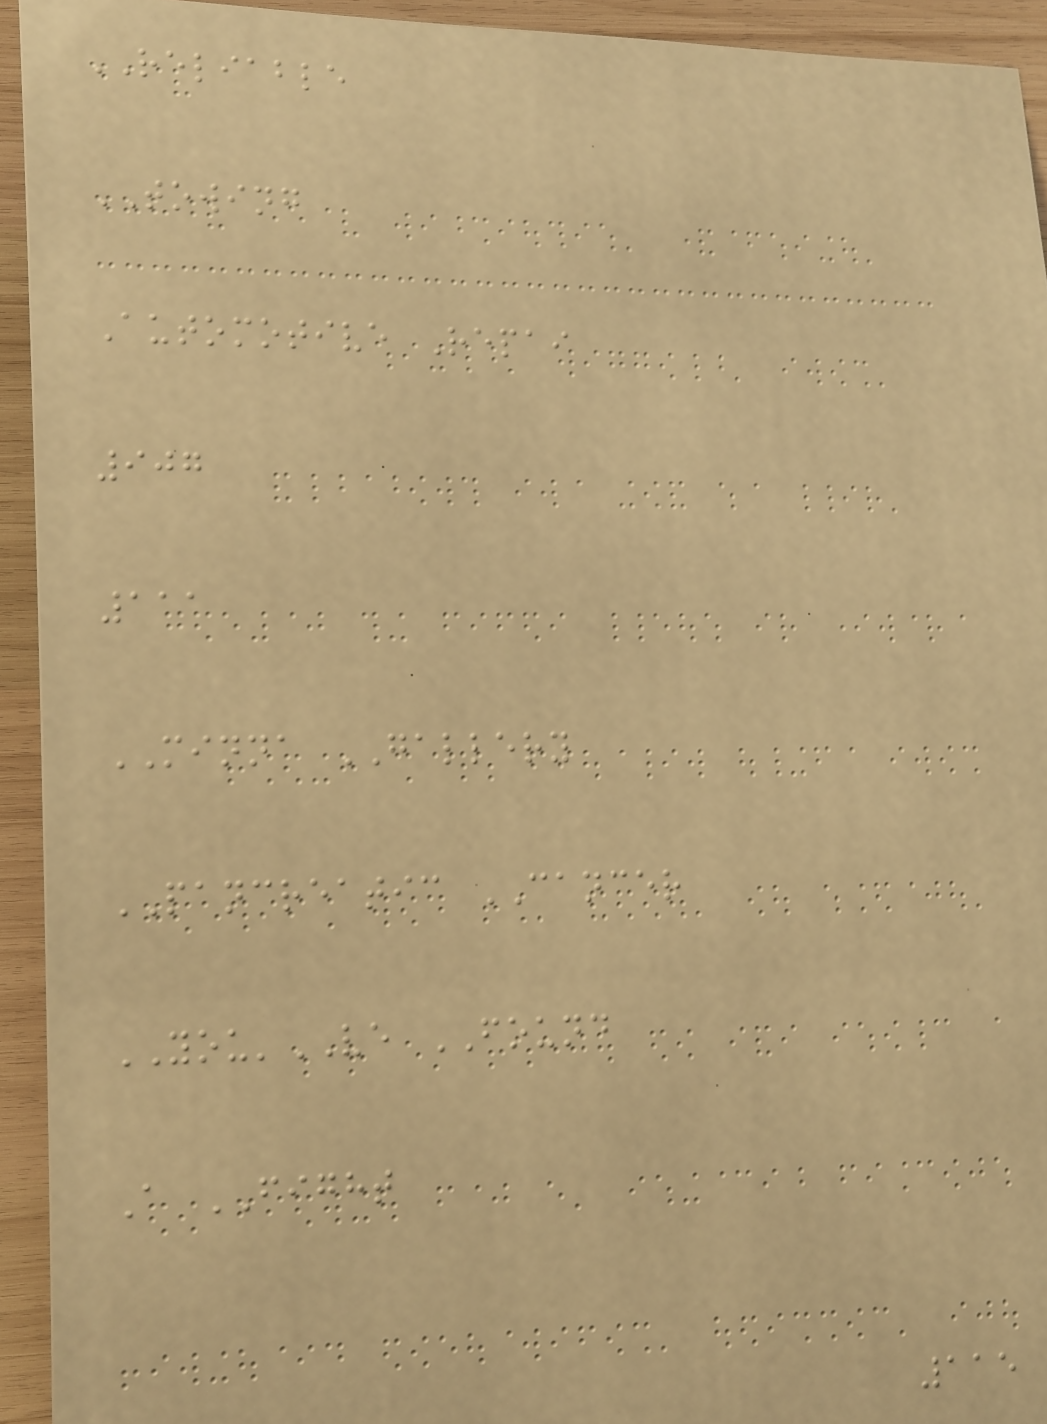RELIABLE
TOWING
Automotive Repai
907
111
MINNA GALLERY
PANCREATIC CANCER
YOU'VE FOUND
A FIGHT
115
